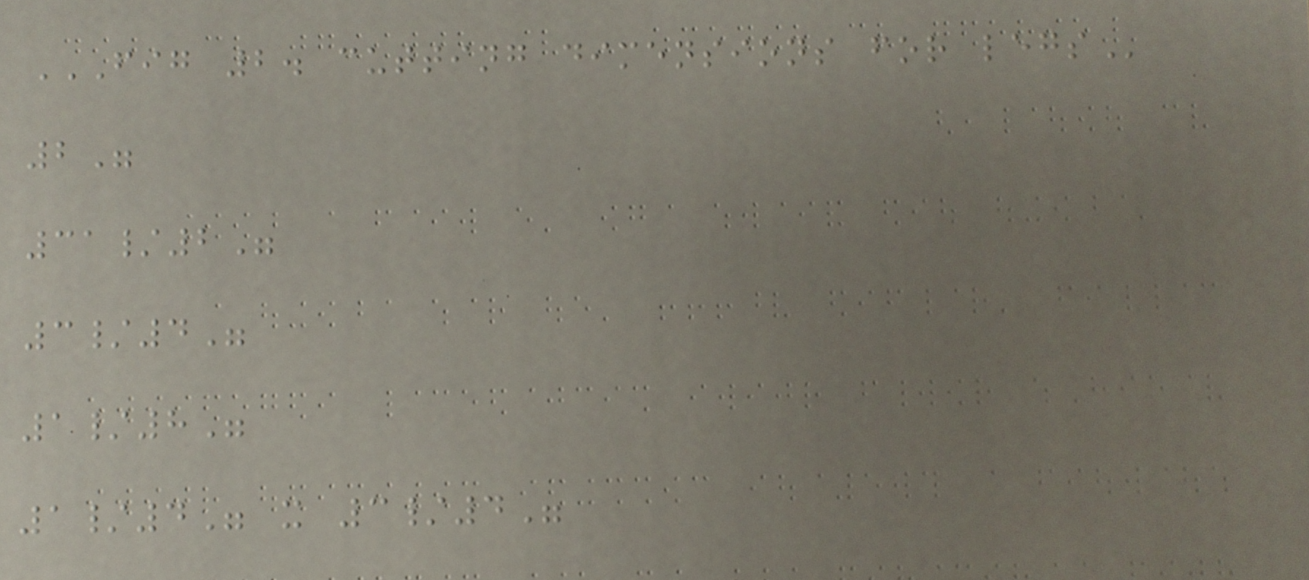FIG 2. CUTTING DIMENSIONS FOR LEGS
2"
31/2"
3/4"
1/8"
1/4" x 3/4"
